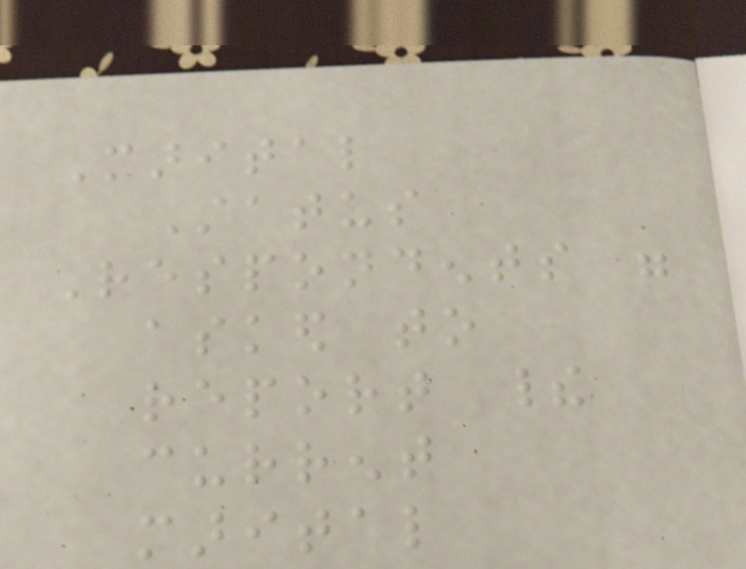Marital
Status
Respondents were
asked to
report their
current
marital
